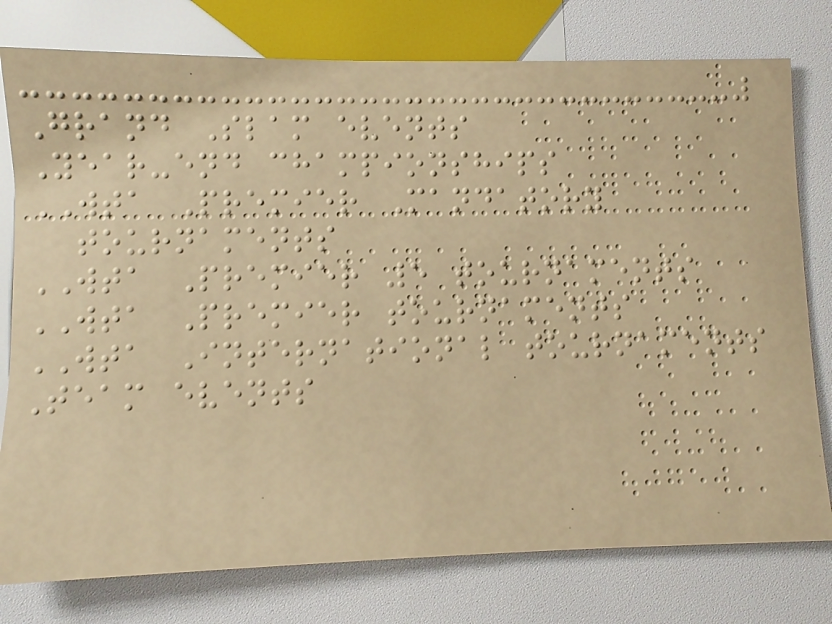Grand Slam events
Year-end championships
WTA Premier Mandatory
tournaments
WTA Premier 5 tournaments
WTA Premier tournaments
WTA International tournaments
Team events
